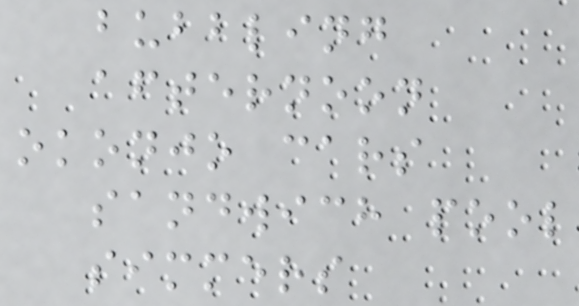bubbling
afternoon
okonjo cars
sandwich pool
simmers
